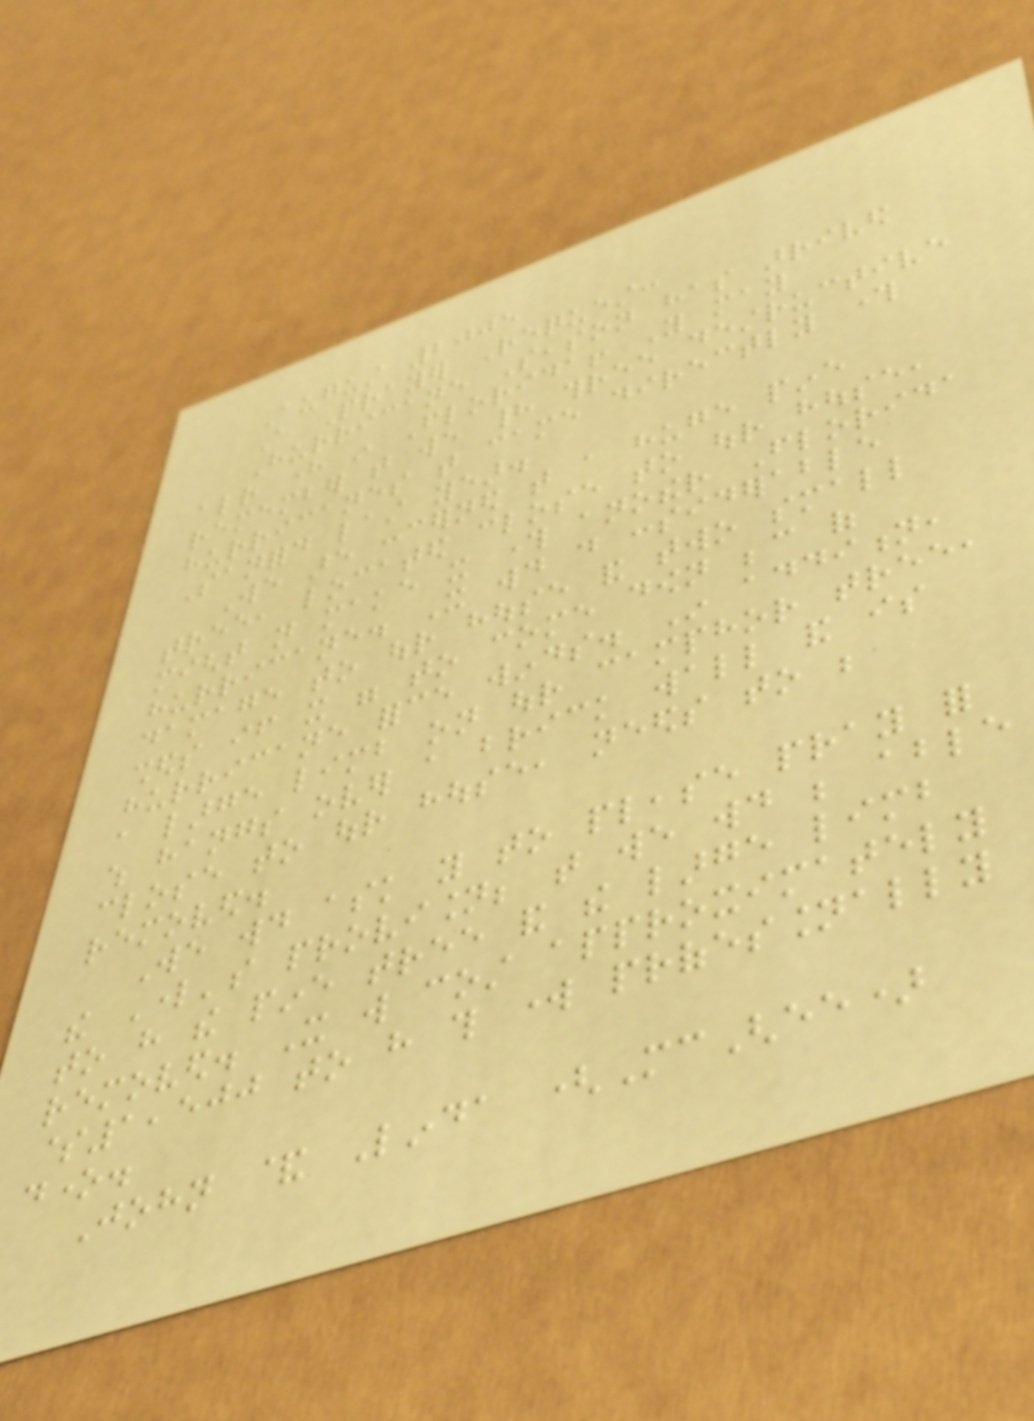August 2005
A Prayer Request:
Hurricane Season has arrived
already here in Florida! You may
remember that we had three destructive
hurricanes that came directly through
Sanford last year.
We are concerned that a huge pine
tree, located close to our house,
might not make it through another Florida
hurricane. It would do considerable
damage to our house and two small
sheds if it were to come down because of
hurricane force winds. In addition,
a large limb on our camphor tree,
which hangs over a brick wall and is
close to our house, needs to be
removed.
We would ask you to please pray for
the Lord's provision; that we would be able
to have the pine tree and the large limb
removed. It will cost approximately
$1,500 to have this work professionally
done.
John & Linda (McGhee)
